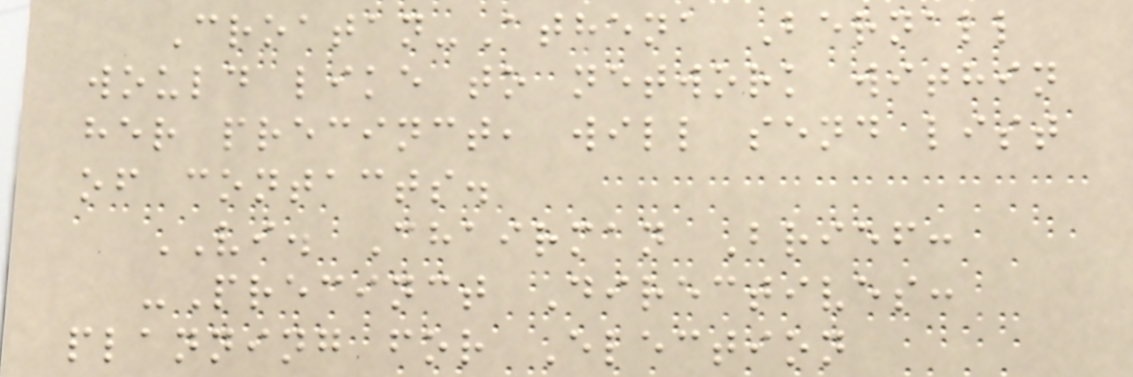Croatan-Athena Bernall
would like to network within
her precinct, will send list
of contacts.
VI. Chairman Brief:
-Precinct Directives:
planning for Election
